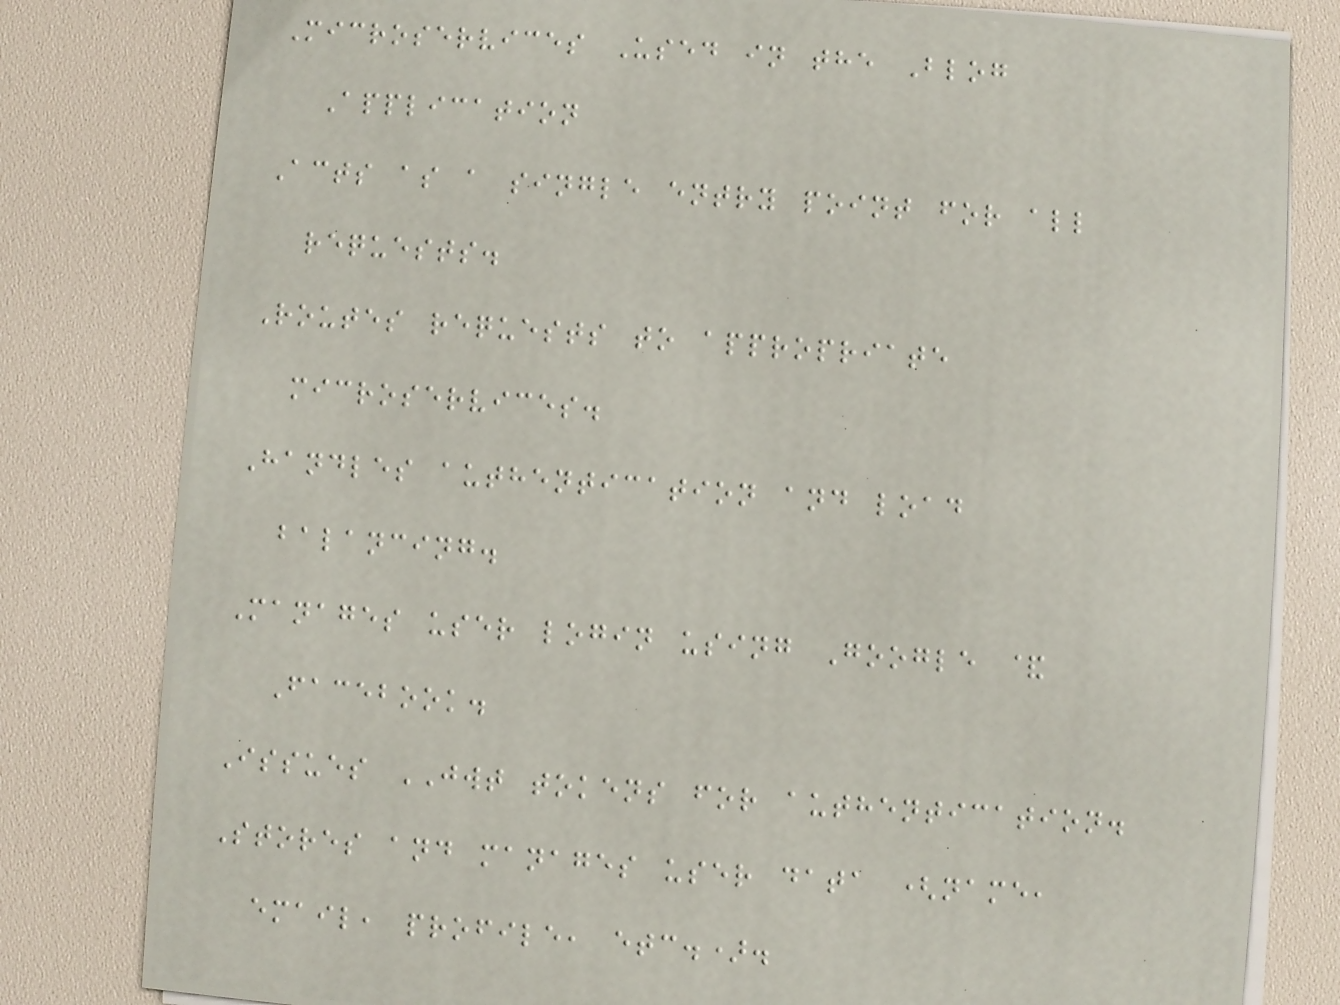Microservices Used in the Blog
Application
Acts as a single entry point for all
requests.
Routes requests to appropriate
microservices.
Handles authentication and load
balancing.
Manages user login using Google &
Facebook.
Issues JWT tokens for authentication.
Stores and manages user data (name,
email, profile, etc.).
